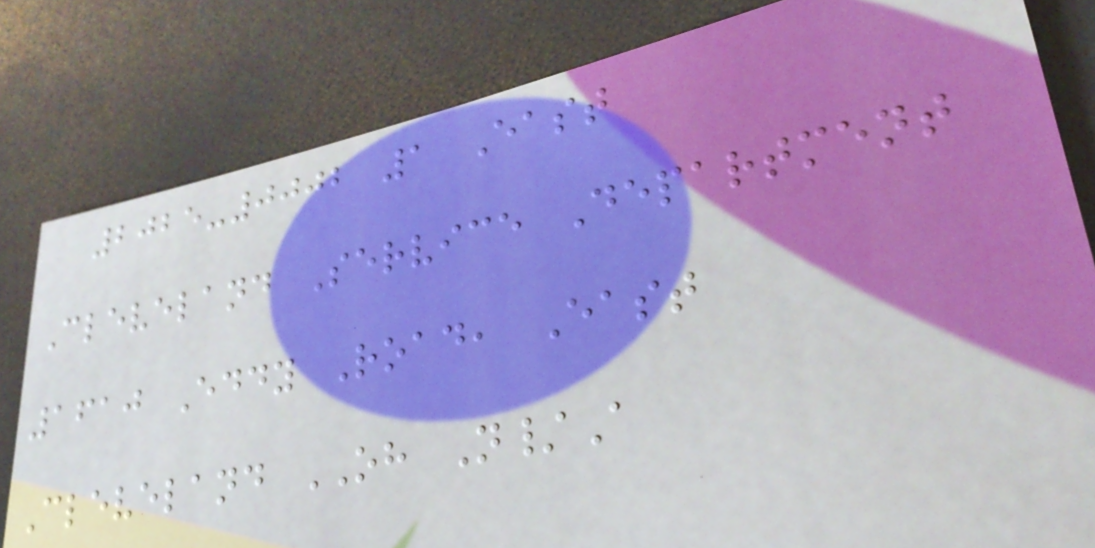2025-0002 1 East
Cleveland Service Department
1610 Eddy Road, East
Cleveland OH N/A
